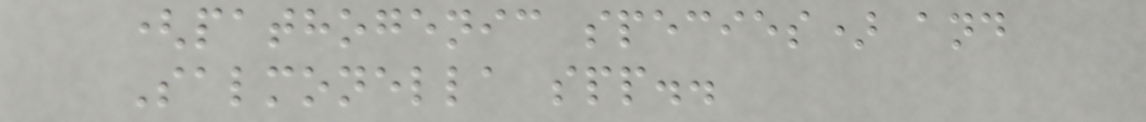(pathogenic species) and
Salmonella spp..
